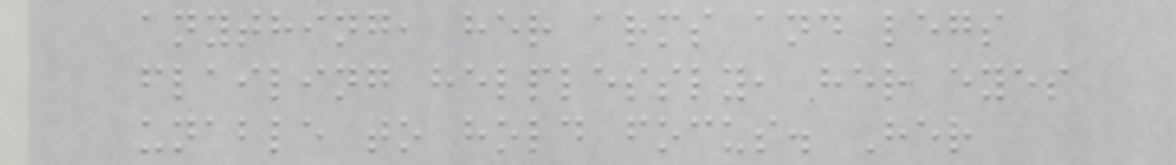anything, her arms and legs
flailing helplessly, her eyes
unable to hold focus. Her
